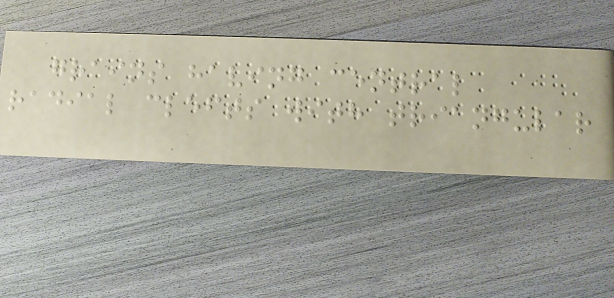grains having central
radial clefts with triangular
